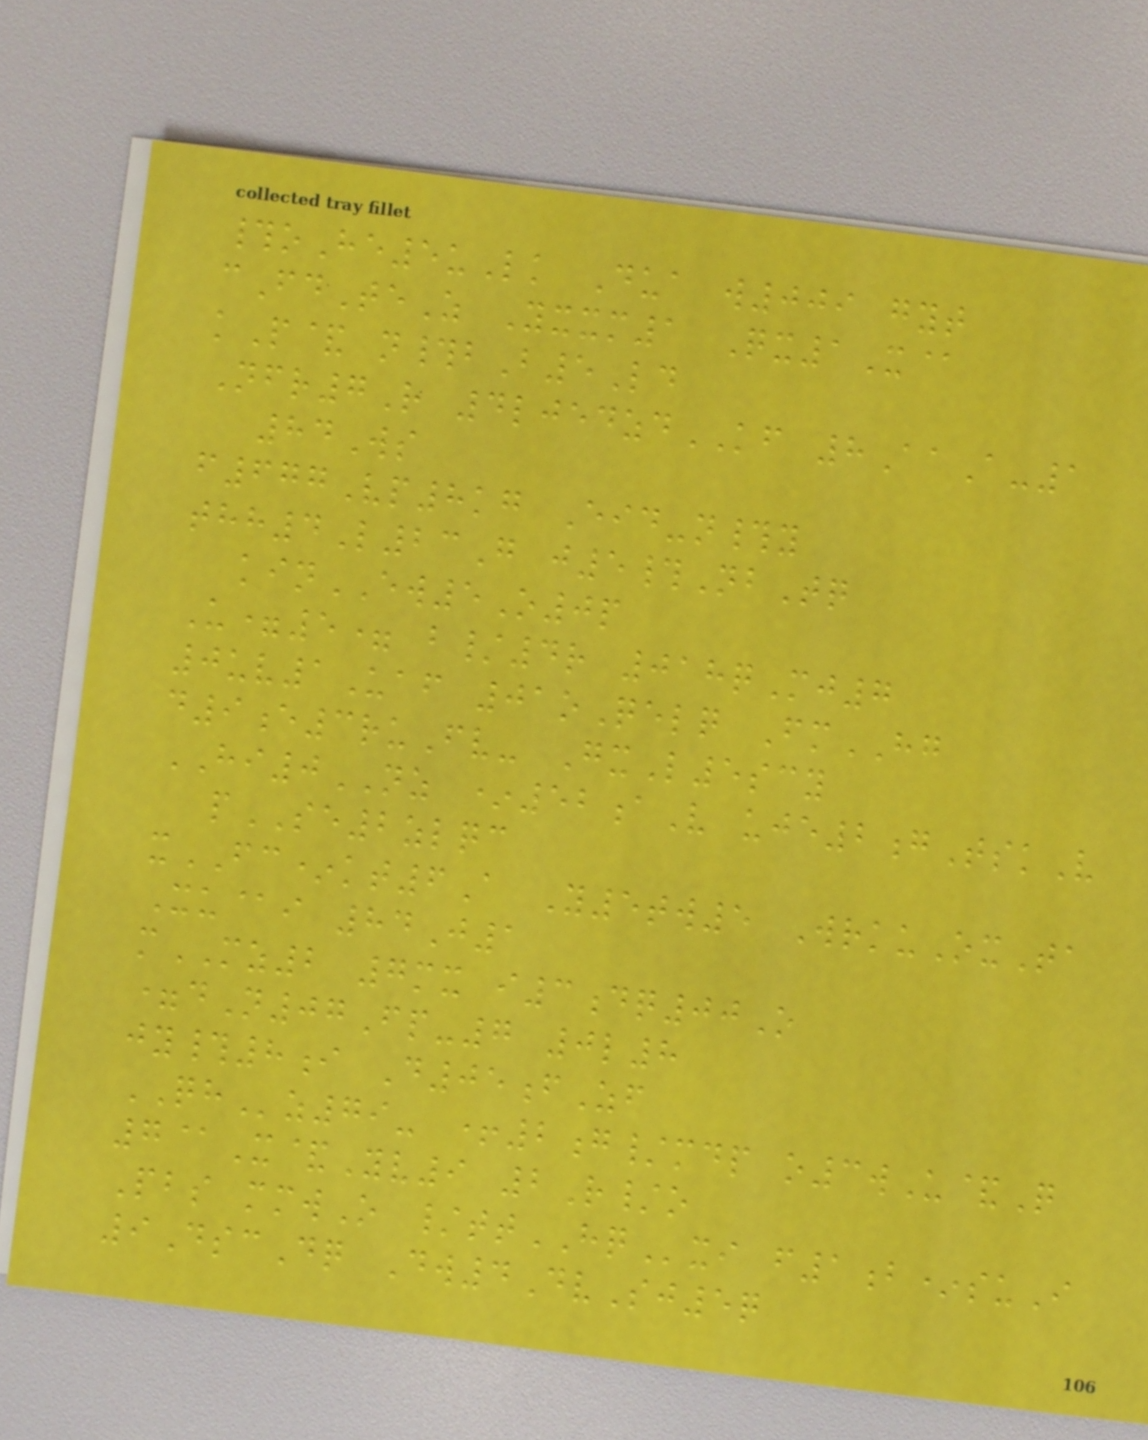#oHe5uLk Dua w009 gyt
cFdTeZ Yxxm1 Qx1X@
kP& n#bB5Ld
Nfr7R 4ljedzdKF 8AaA-1
84Ws
f677Vp8kg Eid-n#y
thh4L23G j5#NbTq
kinEW5O0p
U=5= b/4r 018qMj7
0uv1Uaf 01oQelq FmHG
d9e3ruFv- GxL5scy
HI0NZ *52aV uje2gTskV
pSE2zlqc
xFC*kt6A Y5tw5 WrkuOxTa
Xu@i 84J1
mMZ2 7mx i3dq00O
=dN07Fp-7 0l8
jy#8i D05fZf
QHz79- +2g/mdp o3wU&Q
7@X&Yv9 2R/o
Pbs mmwO /ttHQxi f1b*suI
9DscDq Dw4DvSj5q
